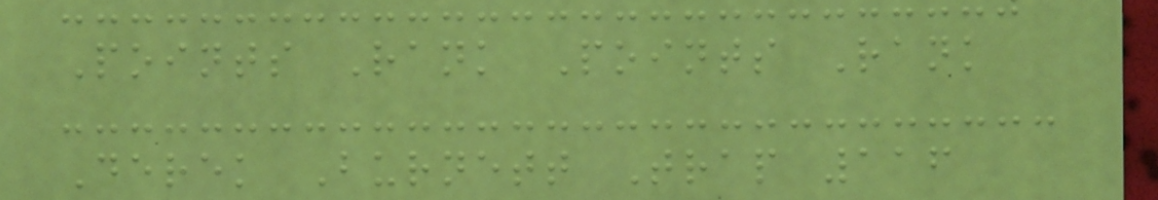Points Rank Points Rank
Derek Burnett Trap 116
